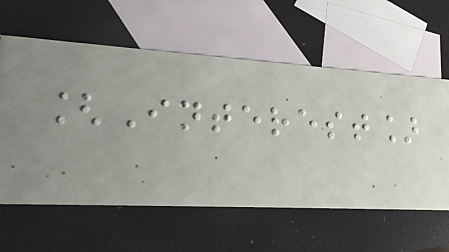[Interest]
